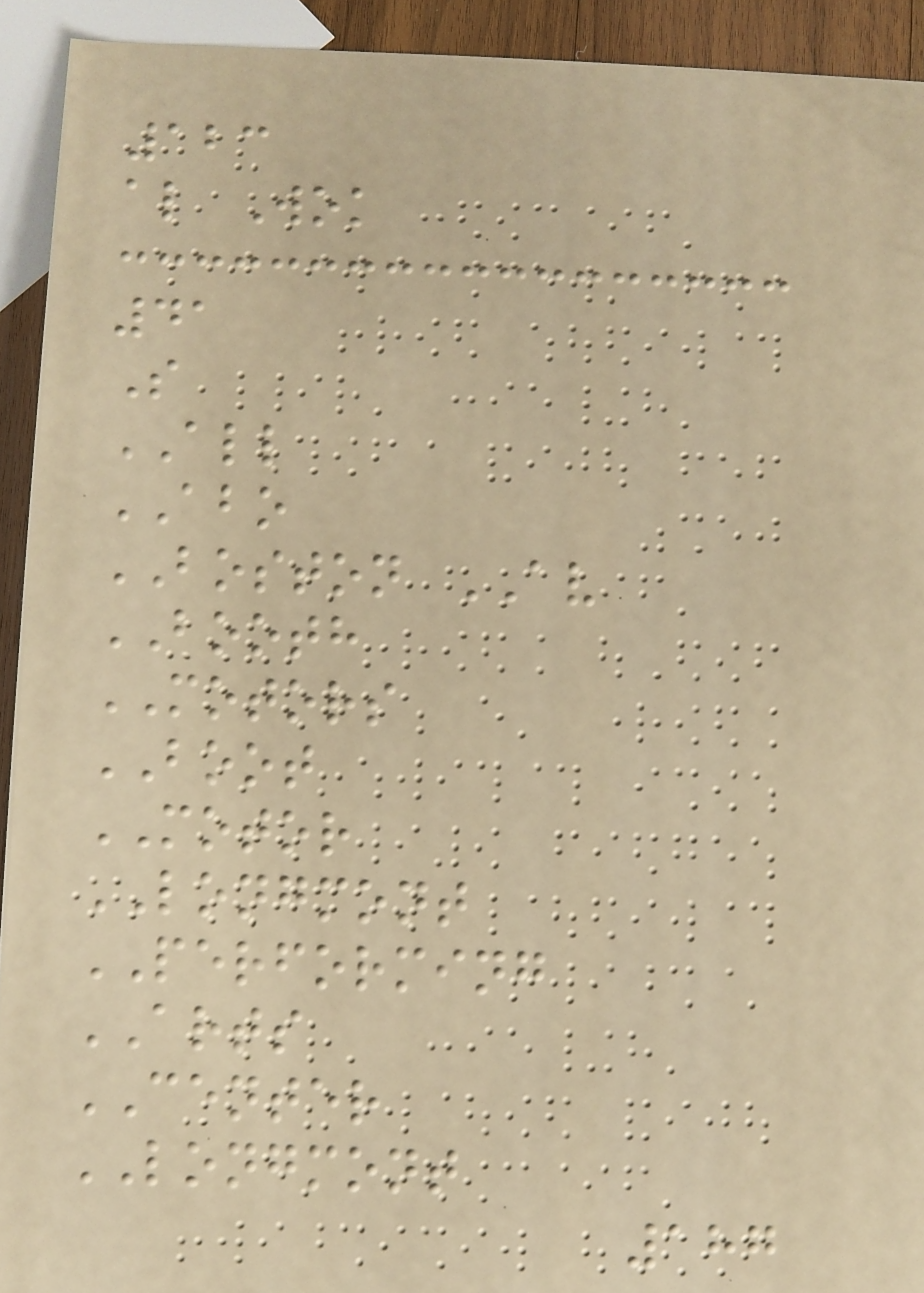123
al Wok
41
S
ALL
ABO
BOSTON AV
BOOTH
MOTORS
BOOT
MOTOR
LONGMONT
PERFORMING
ARTS
CENTER
LONGMONT
187
